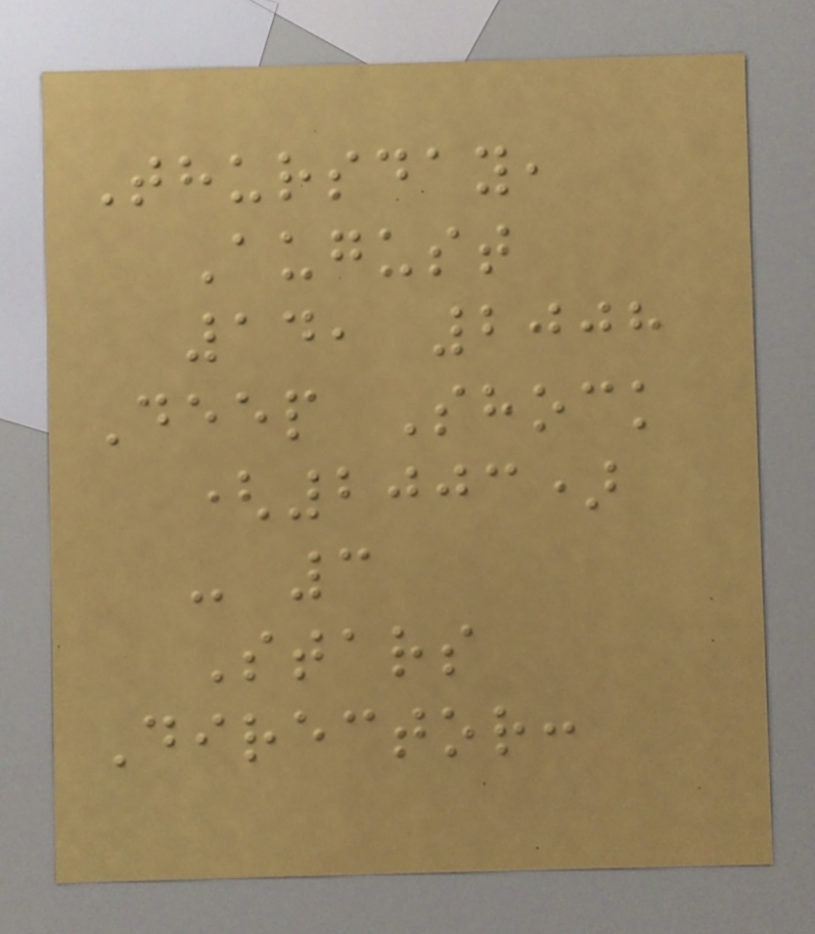Thursday,
August
14, 2008
Deep Shock
(2003)
- 3
Stars
Director:
